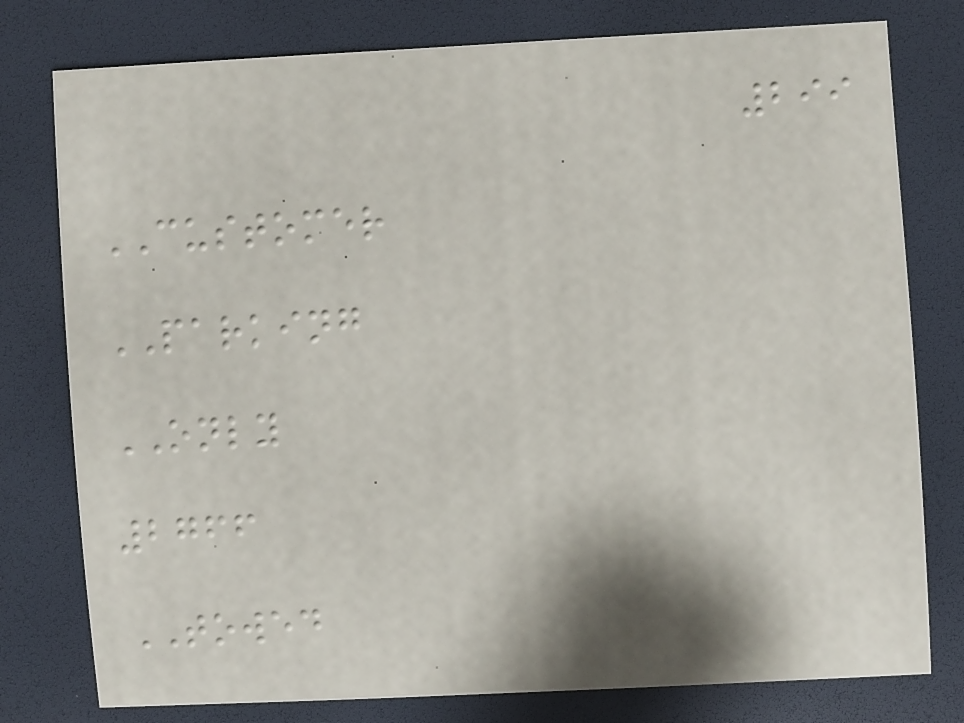299
CUSTOMER
PARKING
ONLY
2766
TOWED
